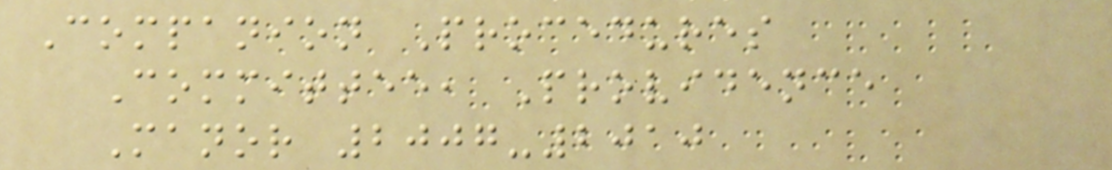Companion Procedures
Committee, Providence
Manor 2007-2010
